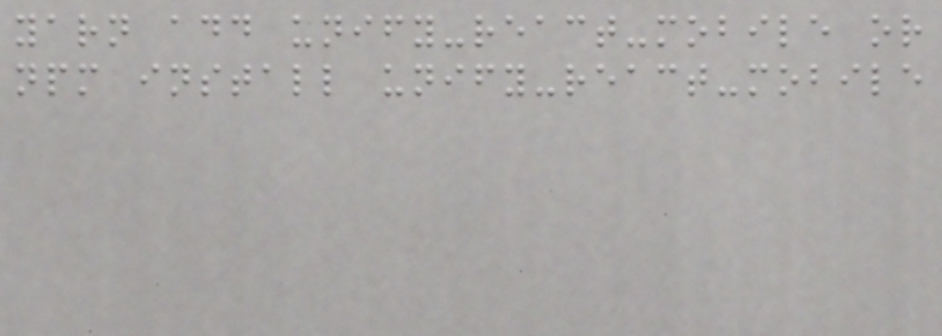yarn add unify-react-mobile or
npm install unify-react-mobile
